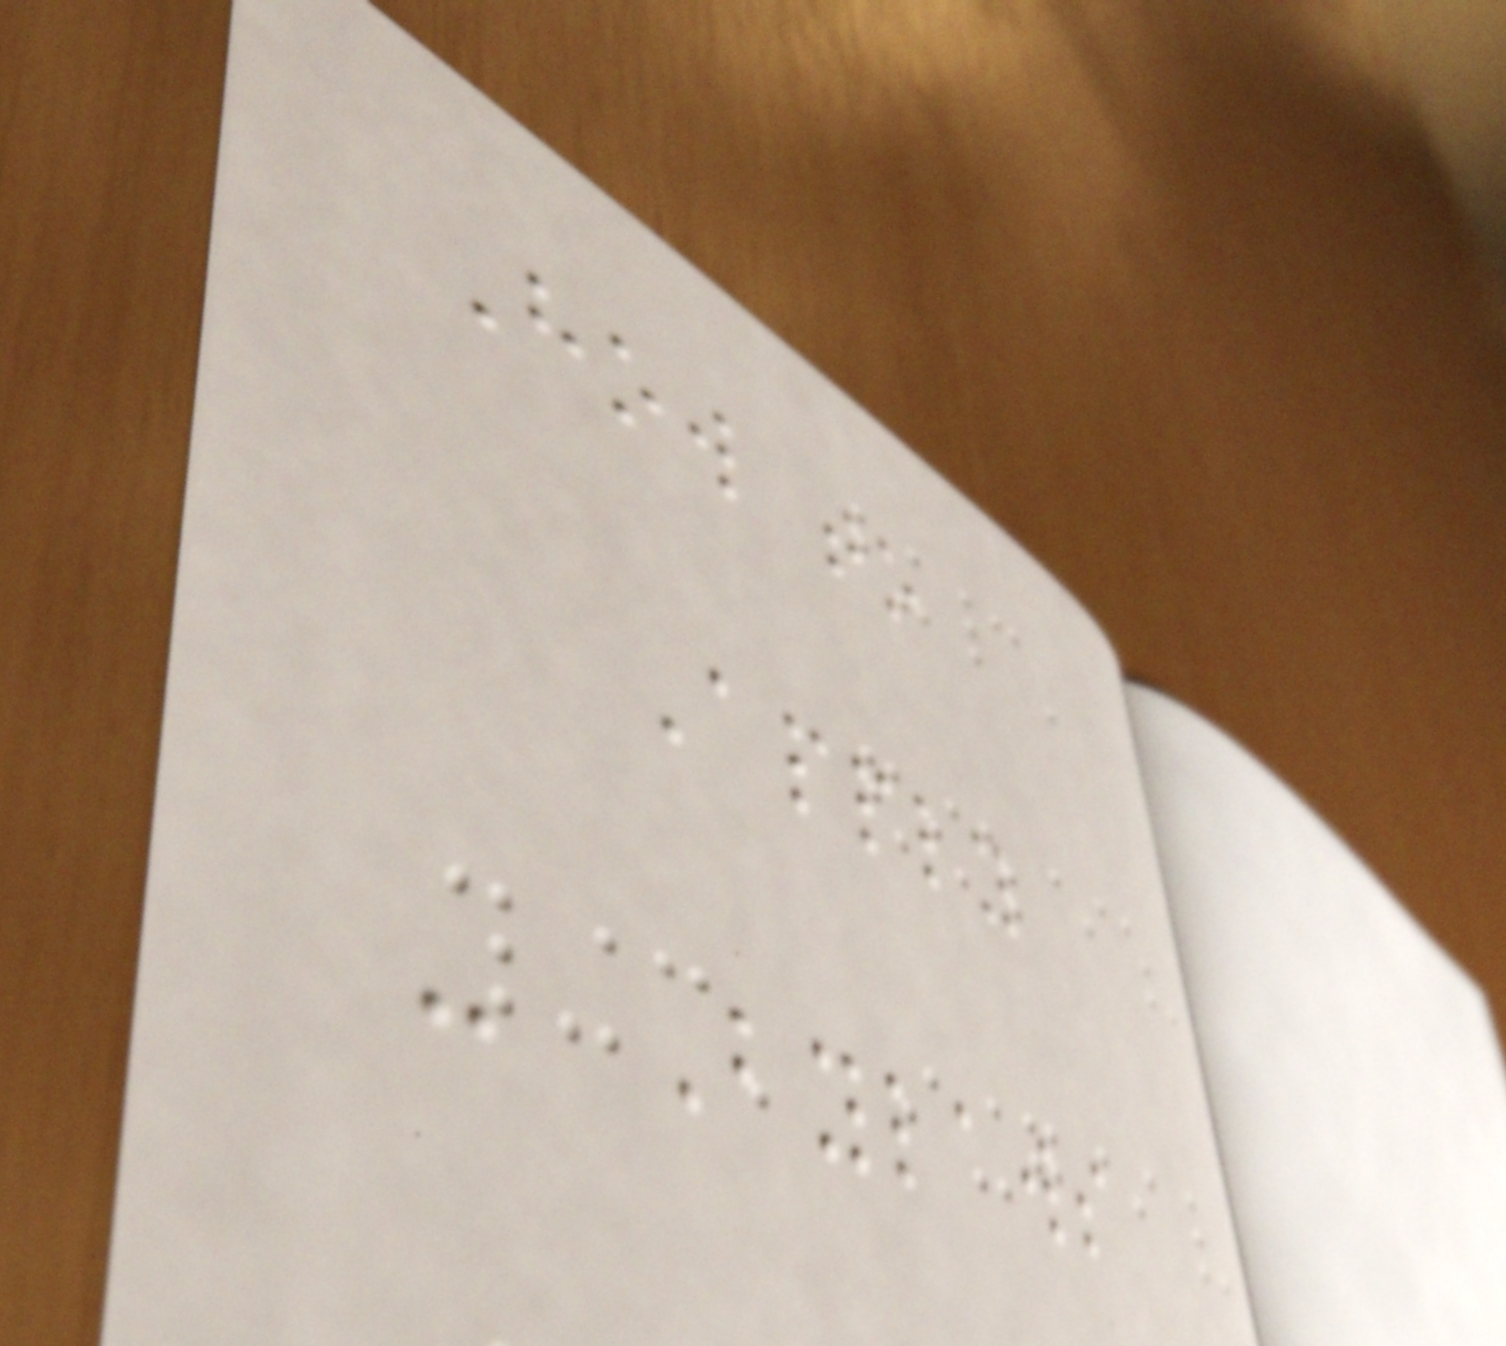How to
Apply
- Bylaws
